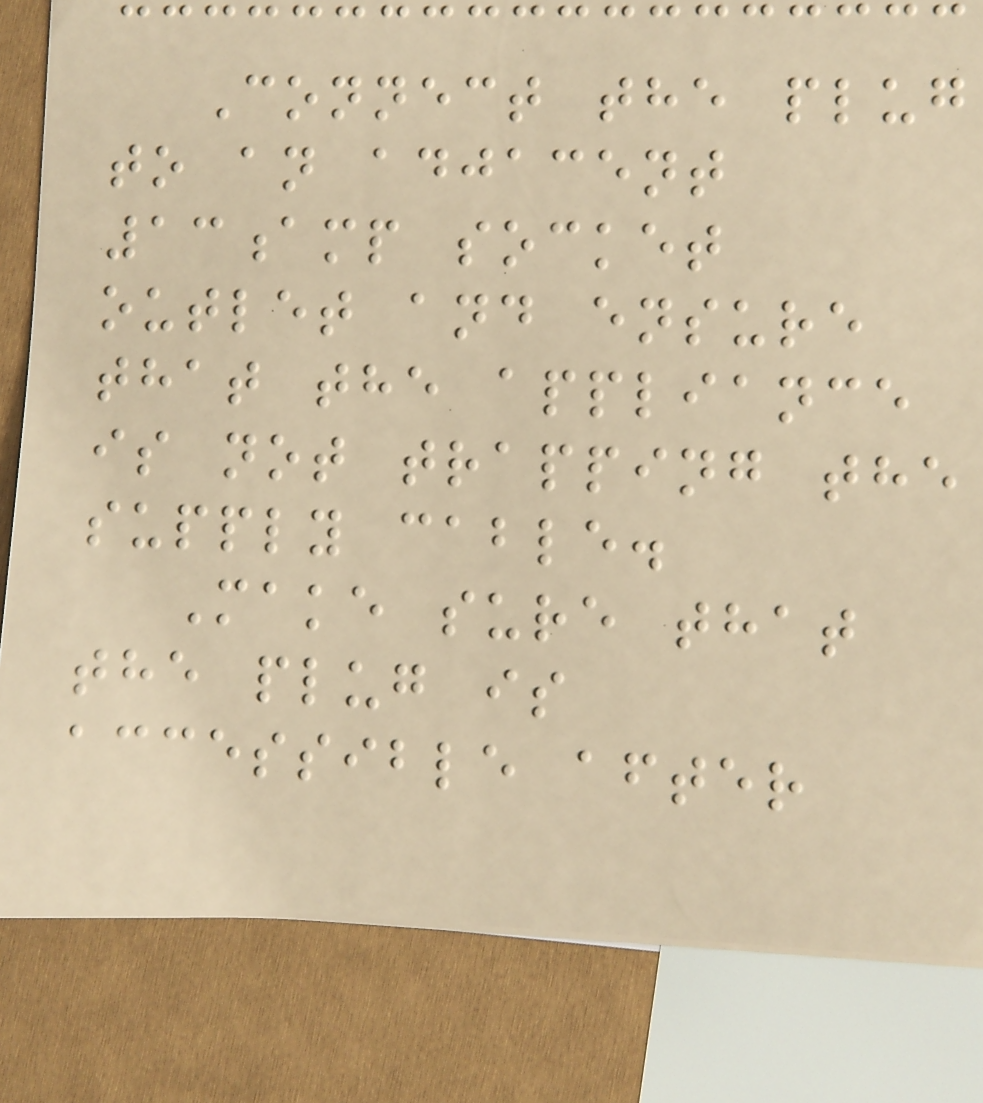Connect the plug
to an adjacent
13amp socket
outlet and ensure
that the appliance
is not trapping the
supply cable.
Make sure that
the plug is
accessible after
